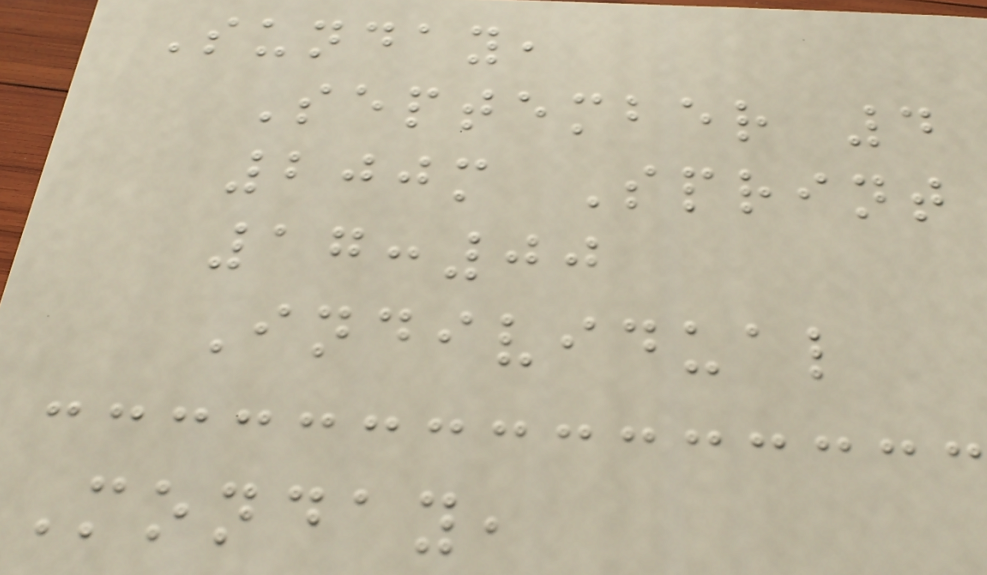Sunday,
September 4
200m Sprint
17:00
Individual
Monday,
